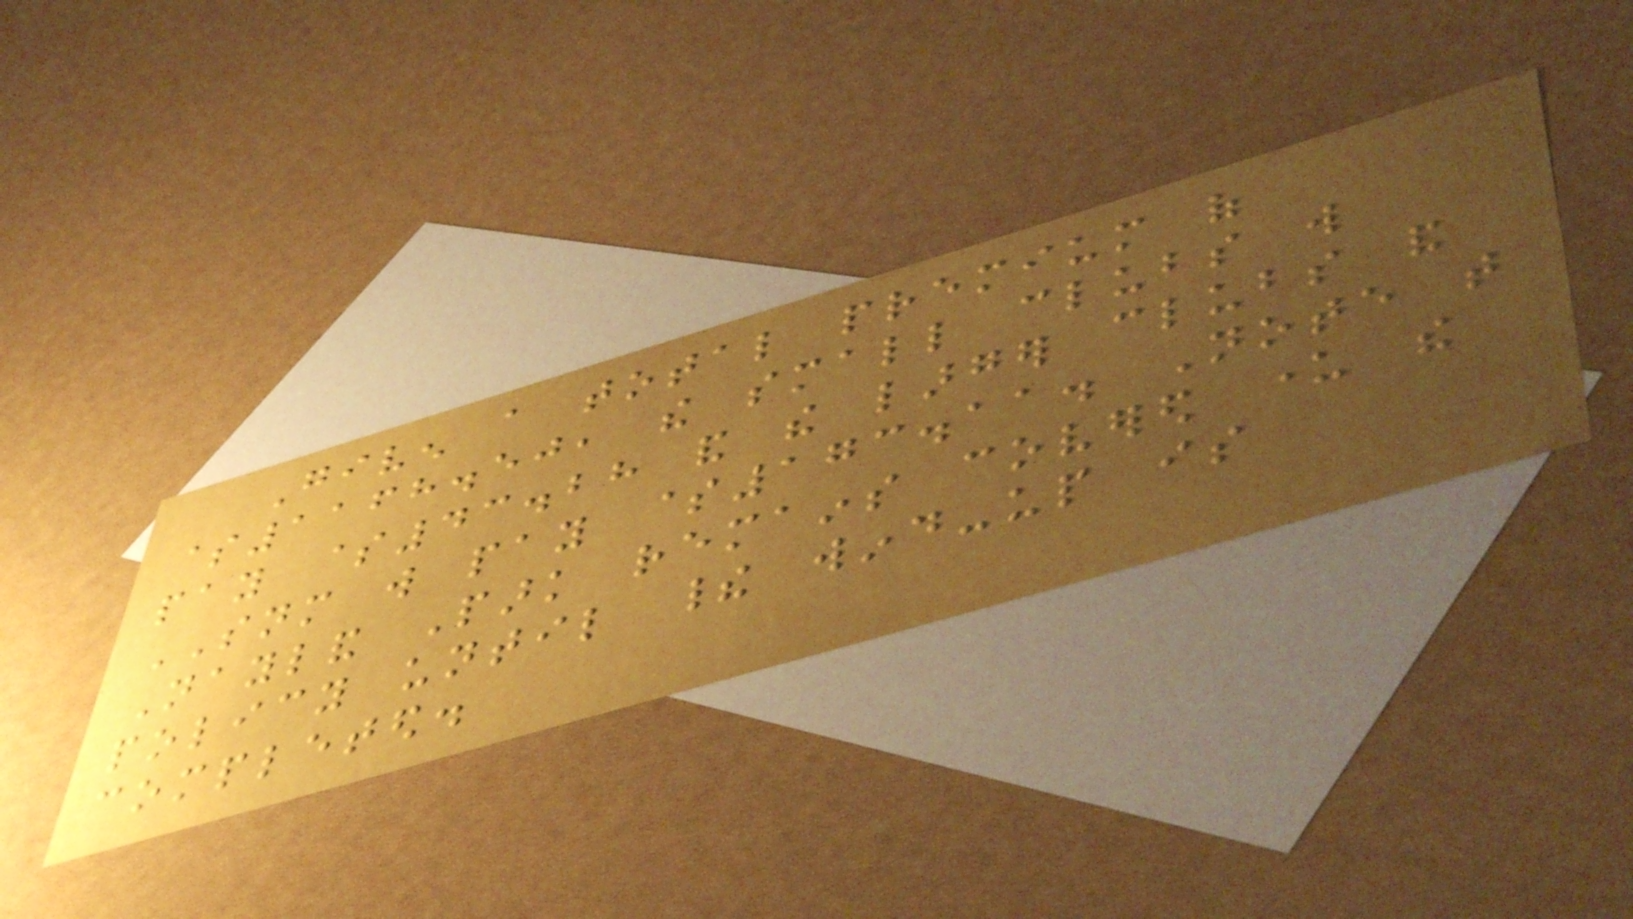Given a total premium of
$1168.50, the small clubs will
pay $43.28 and the larger clubs and
SNM will pay $173.11. Note that
Nayland Park remains covered under the
policy until their wind-up is
completed.
